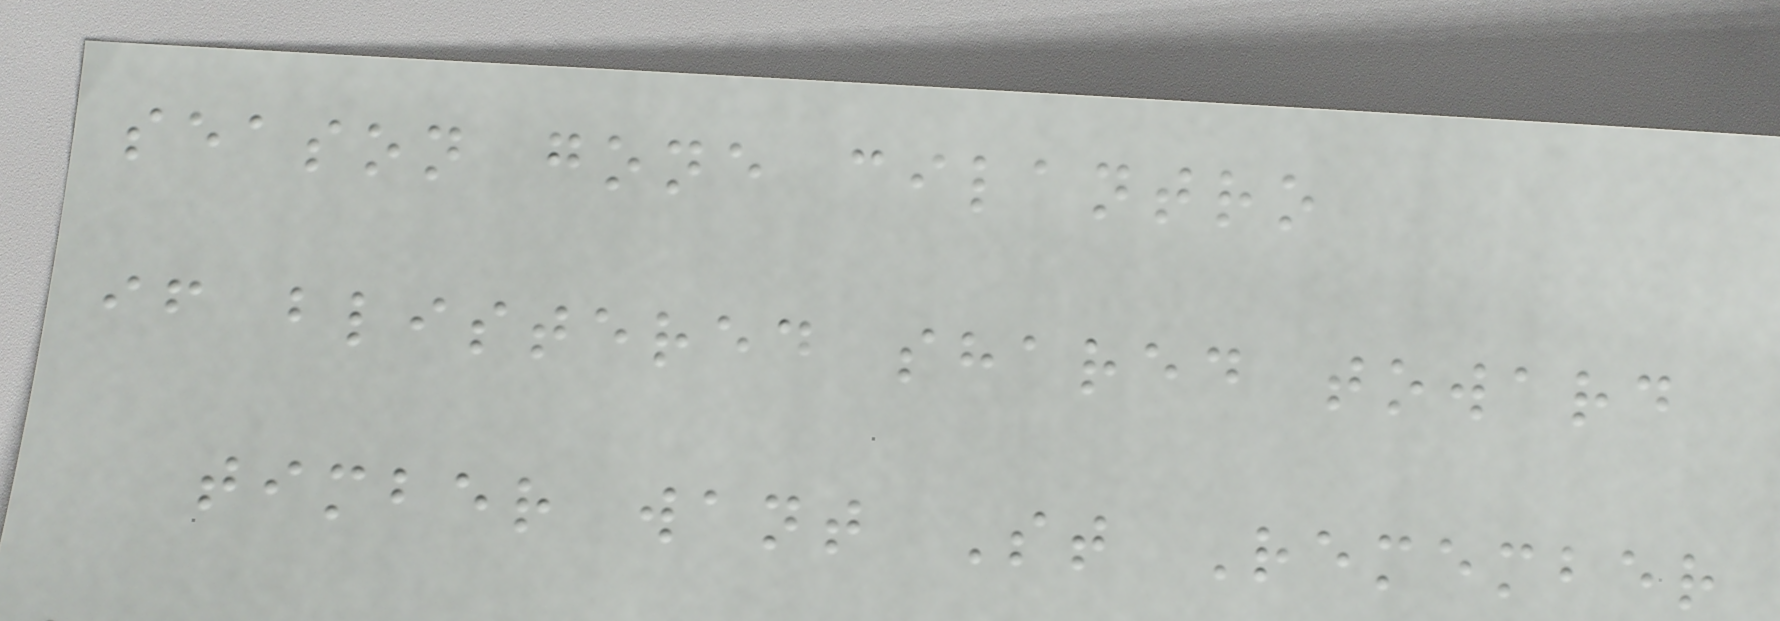season gone cilantro
if blistered shared toward
timber want St Remember
